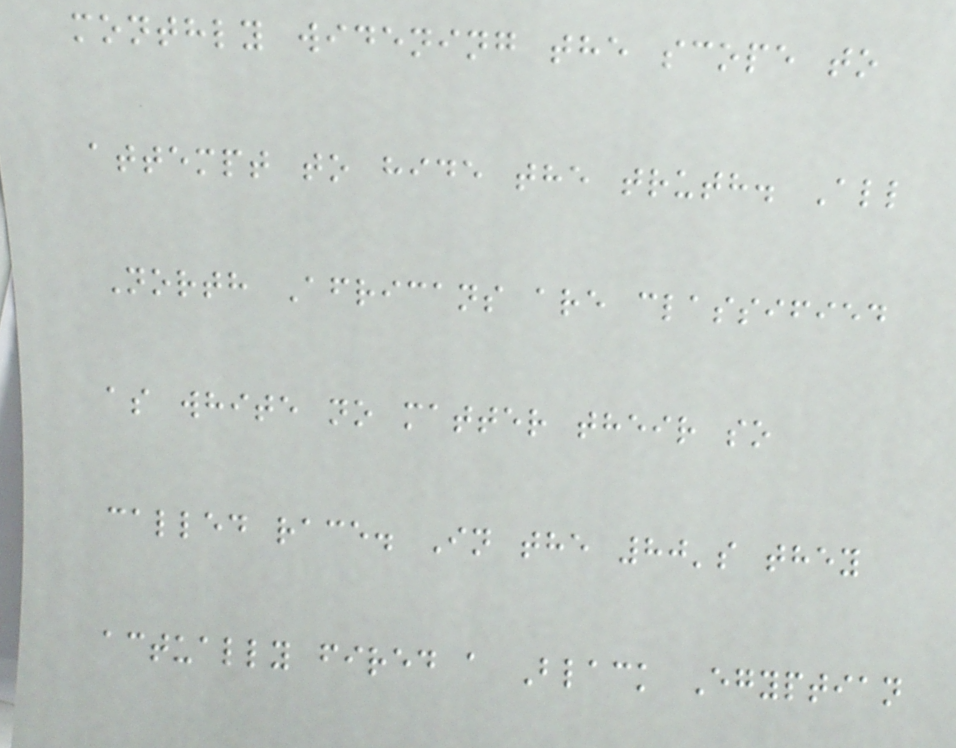monthly widening the scope to
attempt to hide the truth. All
North Africans are classified
as white no matter their so
called race. In the 80's they
actually fired a Black Egyptian
